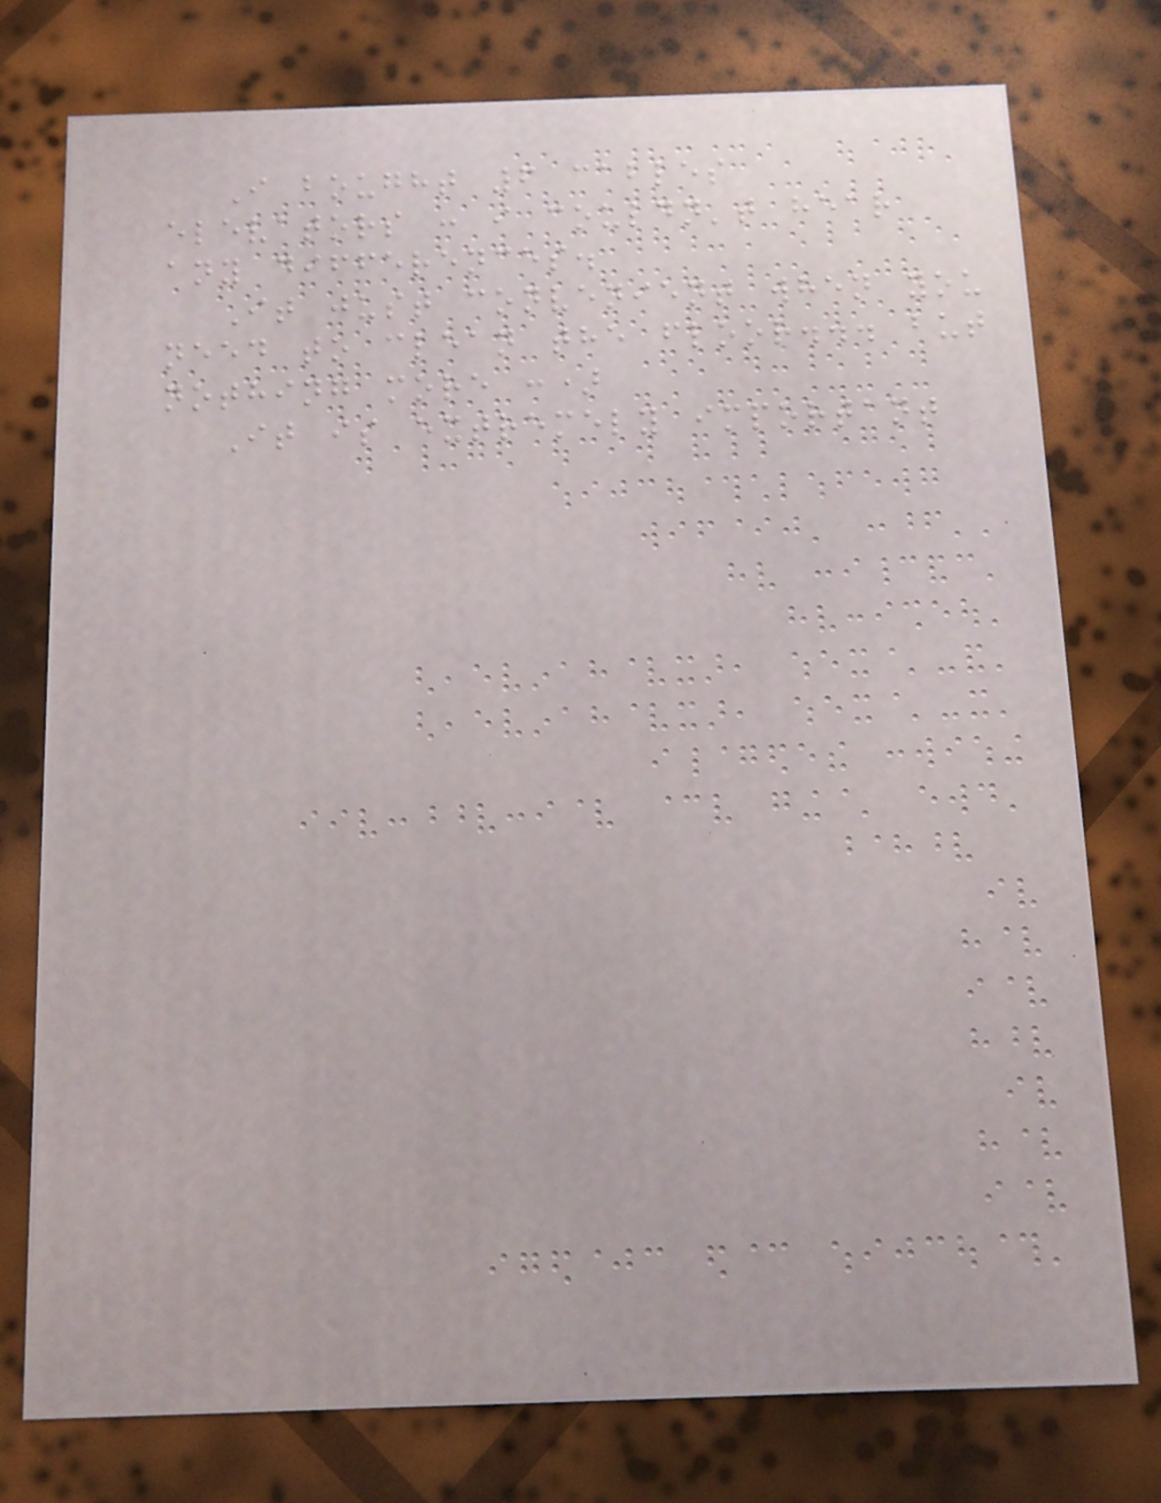I bought 6 cables
elevators : i couldn't hear
any differences.
It just convenient when you
need to clean the floor... but
nothing more :)
It is extremely important
